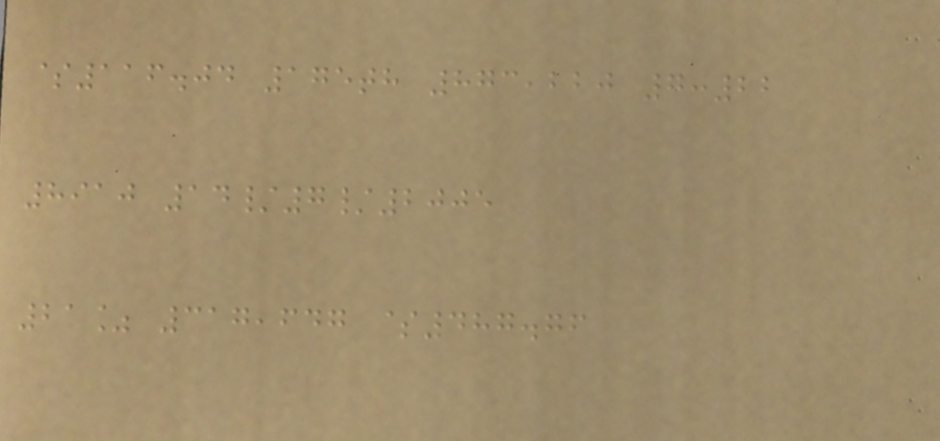$116.04 175th 873,220 7:22
8910 14/7/2005
21% 317,647 $487.76
